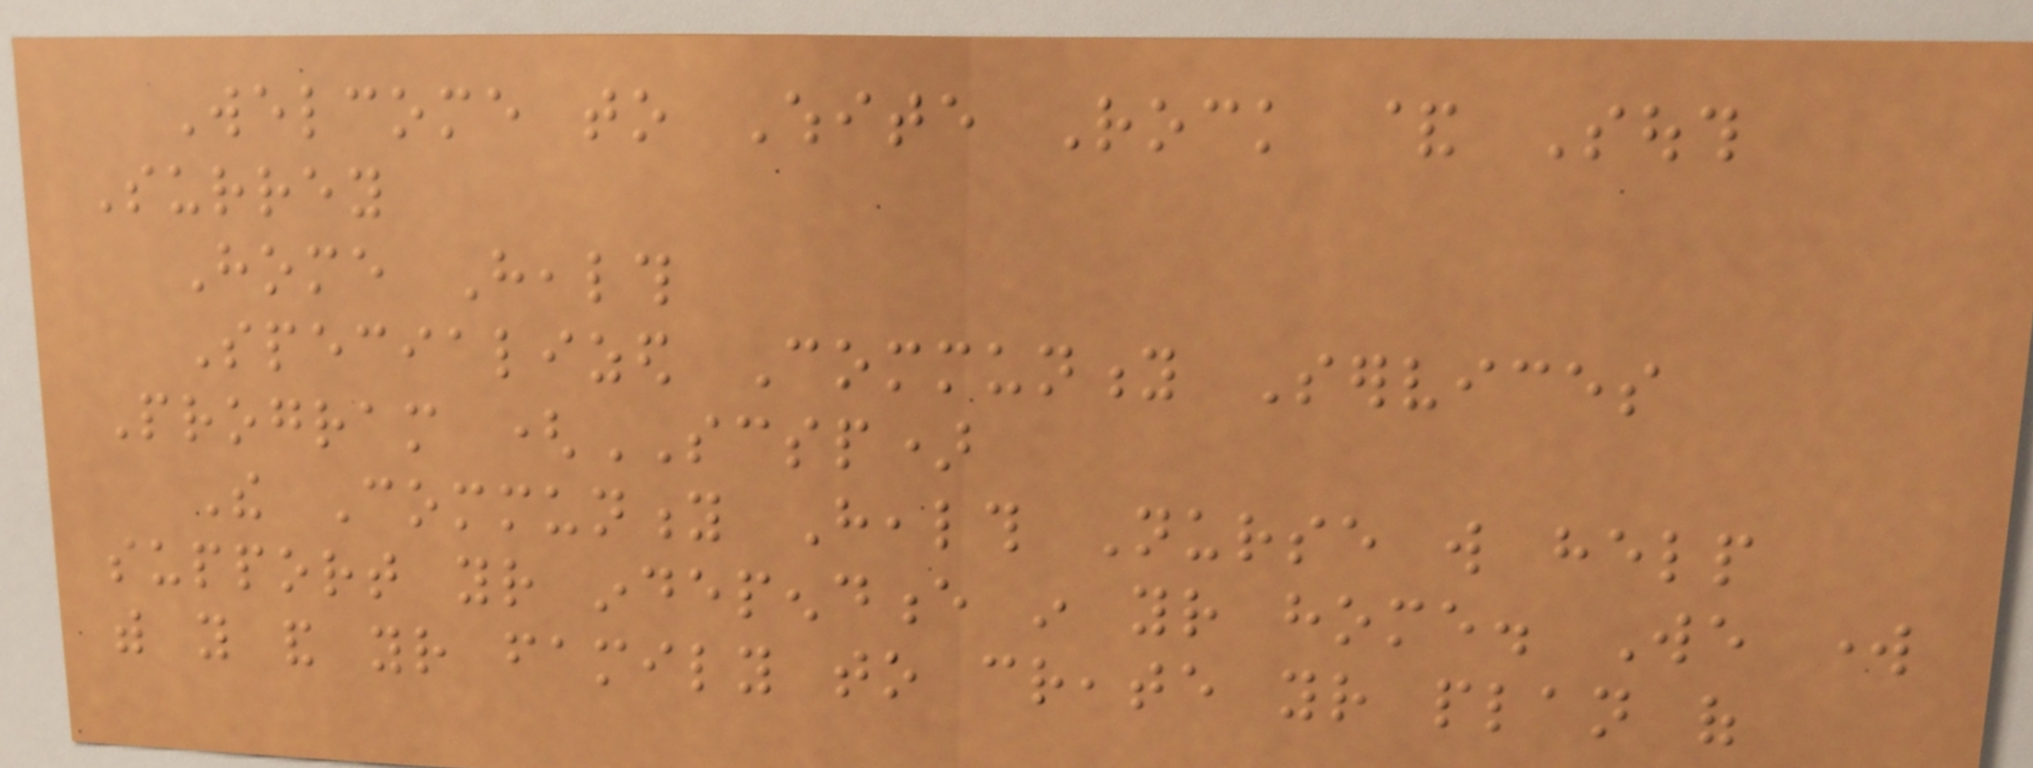Welcome to White Rock & South
Surrey
Home Health
Specialized Community Services
Program (SCSP)
The Community Health Nurse will help
support your independence in your home. We work
with you and your family to create your plan of
